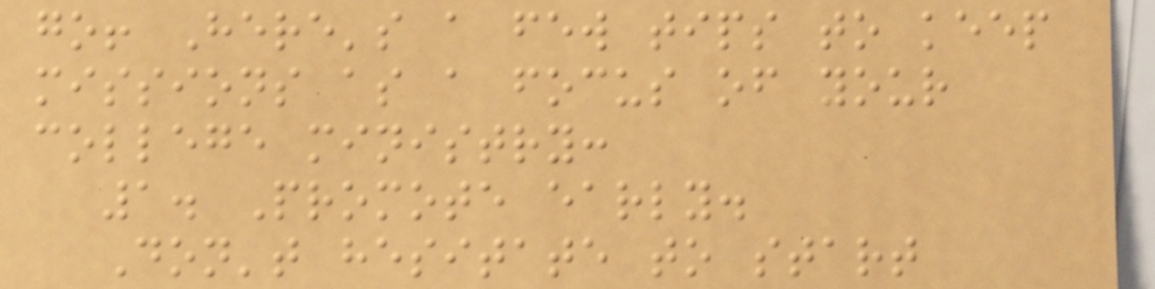go! Here's a few tips to keep
missions as a focus of your
college ministry:
1. Promote early.
Don't hesitate to start
